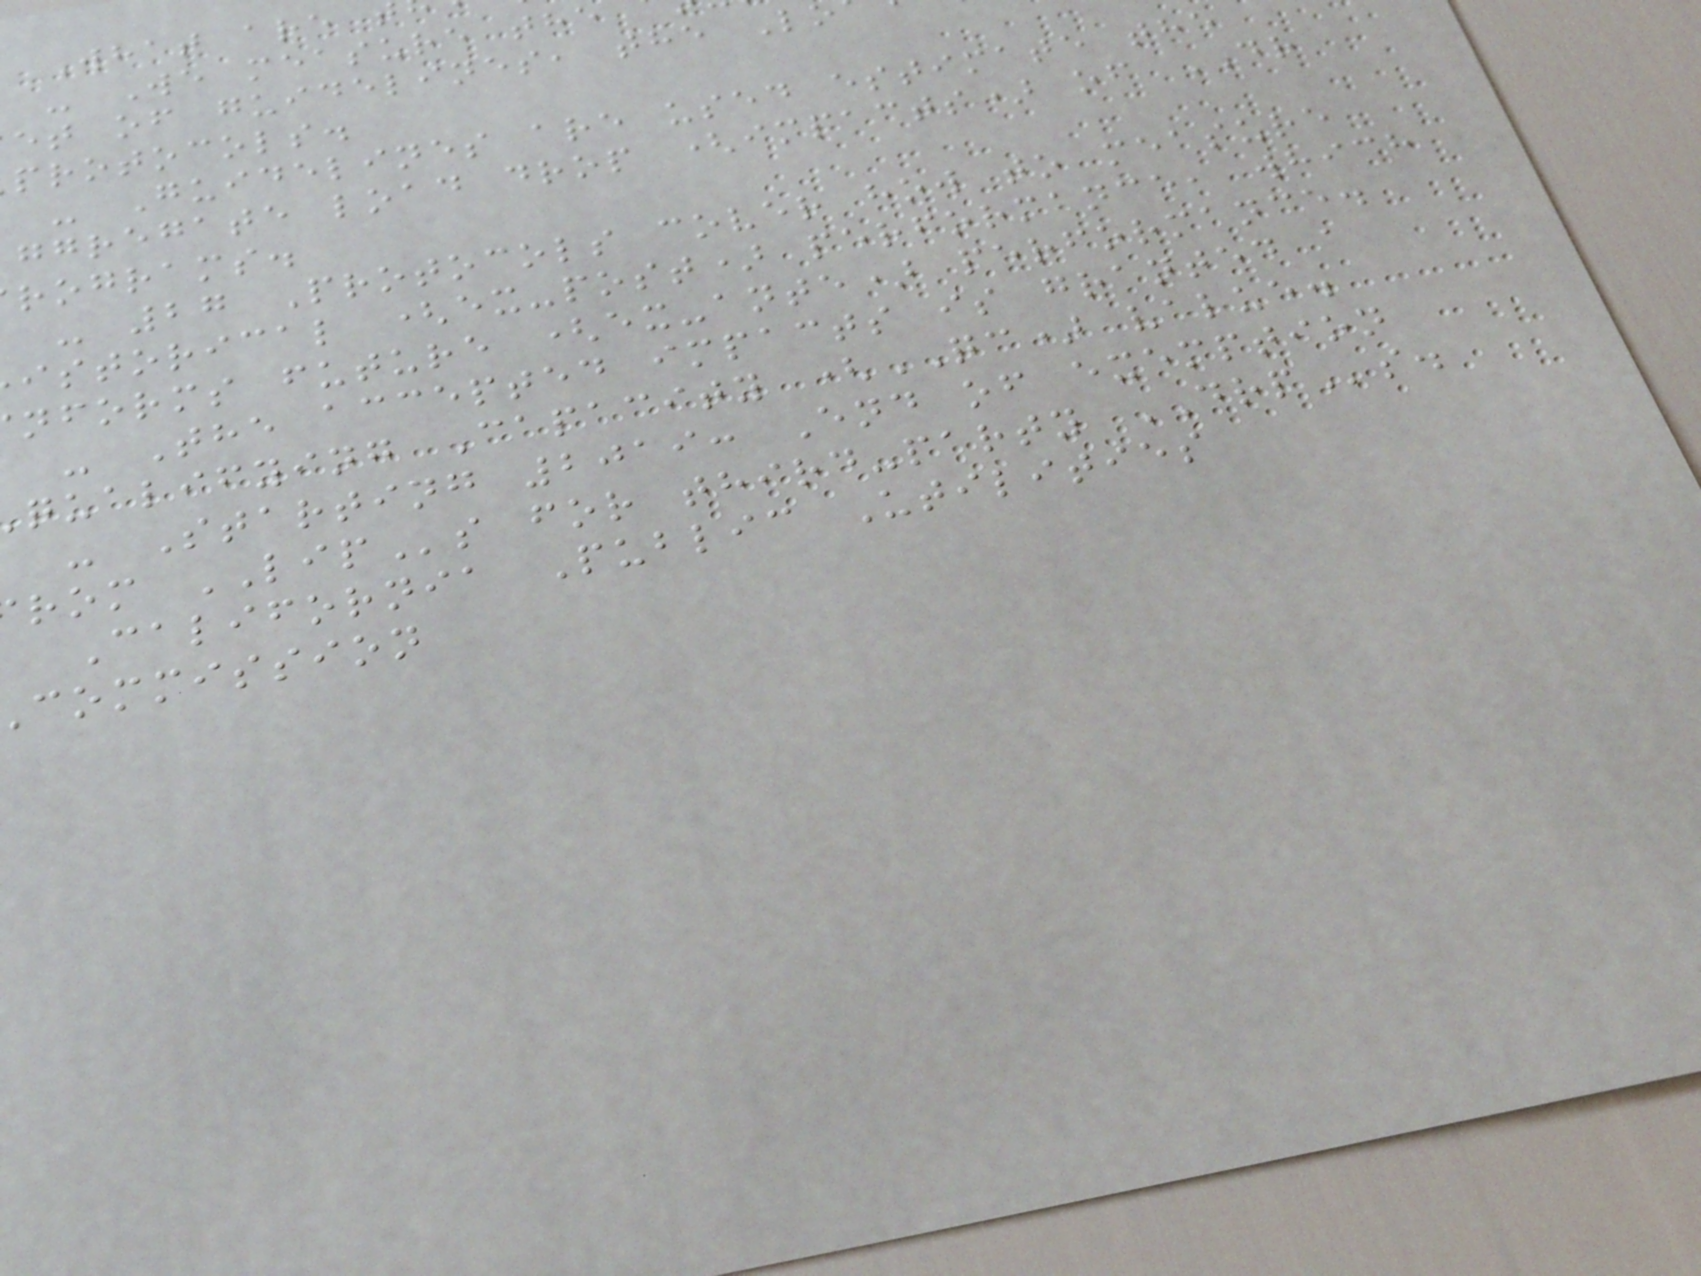What are
- We measure the
et of guidelines, the L
protocols.
- Guidelines are used estimate the
ggregate load drop (impacts) of DR
rograms.
- 27 Protocols cover how to measure
istorical (ex-post) performance, which
nforms future (ex-ante) performance.
- The accepted impacts is granted a
qualifying Capacity (QC) value.
- Starting 2019: End of exemption
rom LIPs for third-party DRPs.
California Public Utilities
commission
